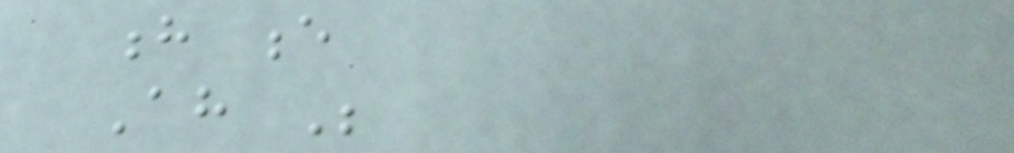h e
Ah Be
